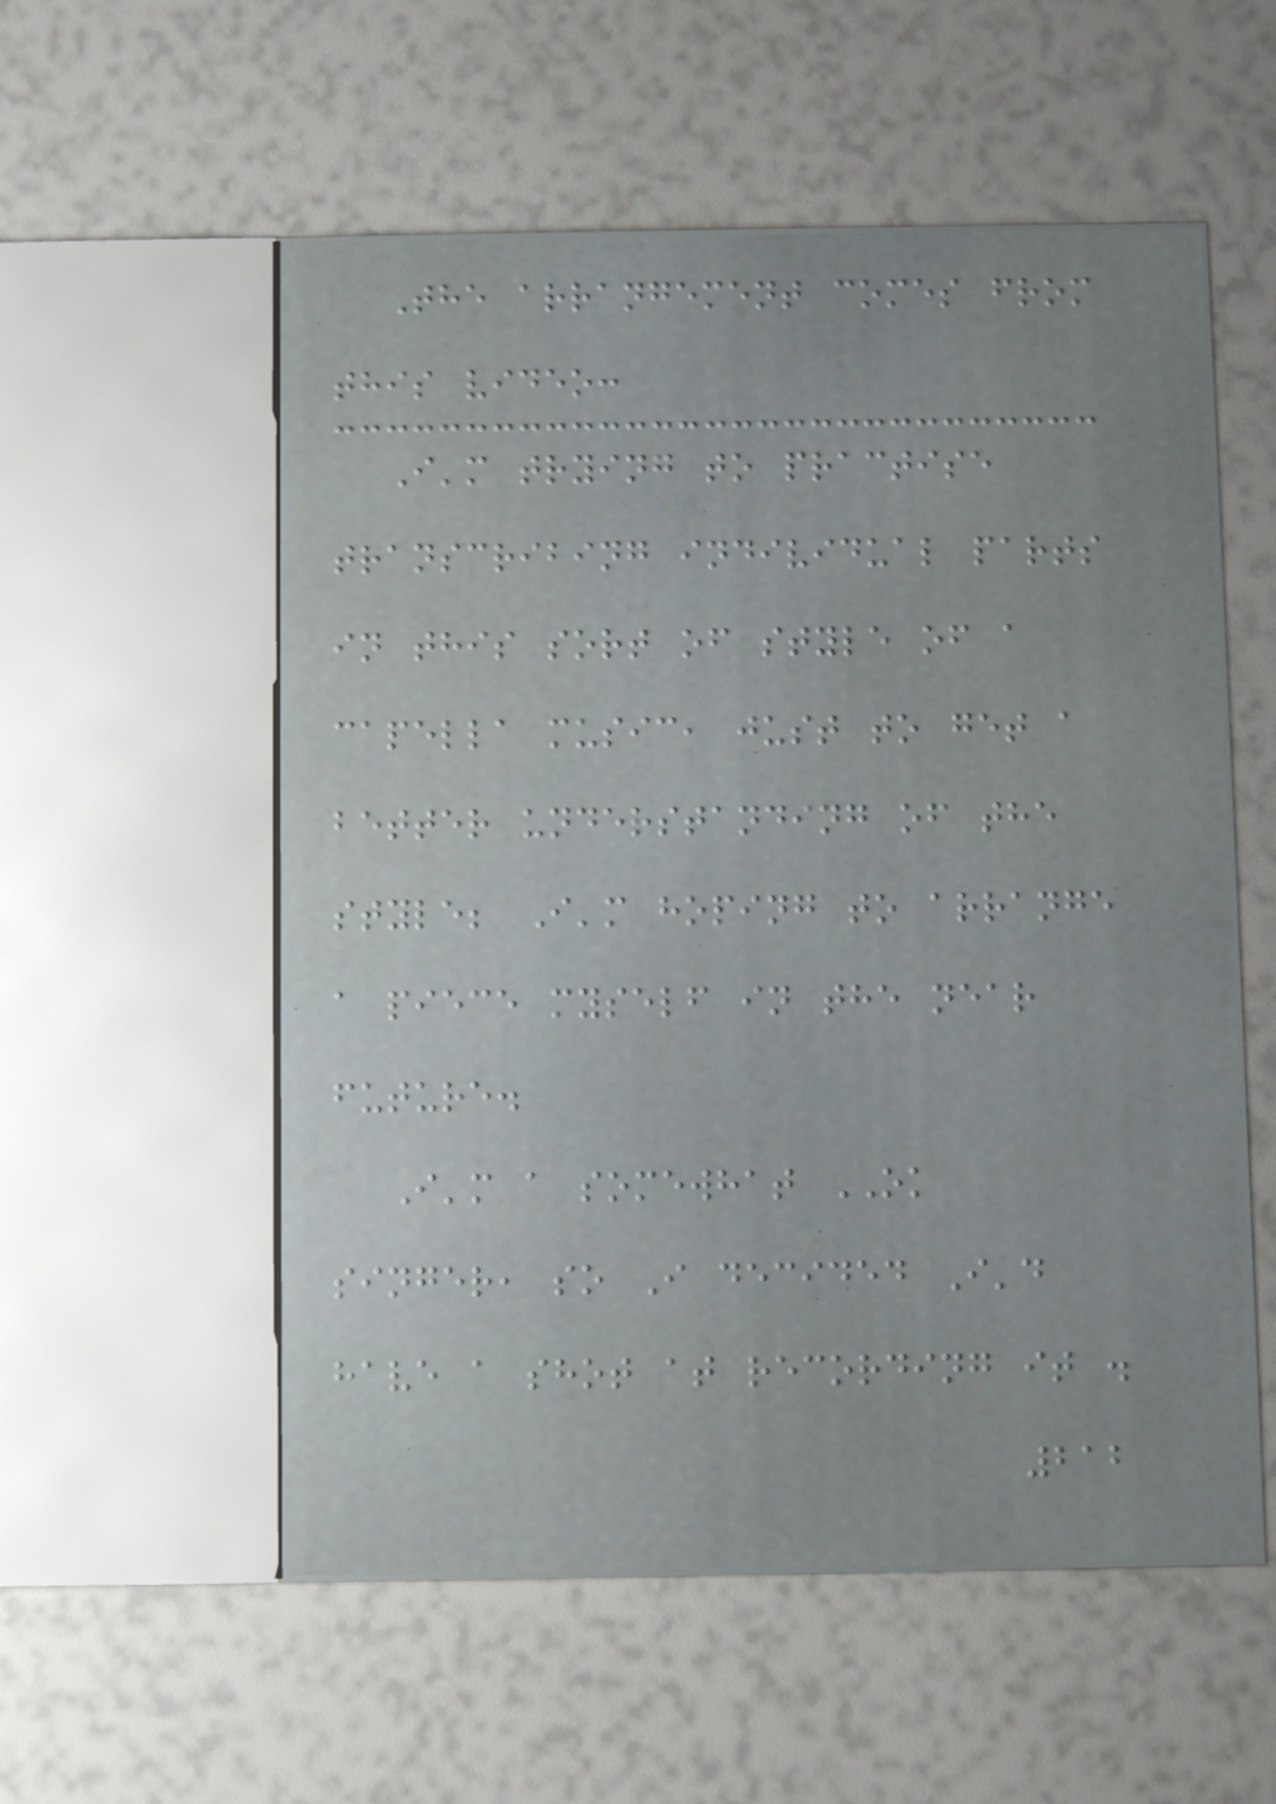The arrangement comes from
this video:
I'm trying to practise
transcribing individual parts
in this sort of style of a
capella music, just to get a
better understanding of the
style; I'm hoping to arrange
a piece myself in the near
future.
I'm a somewhat OK
singer, so I decided I'd
have a shot at recording it .
212
